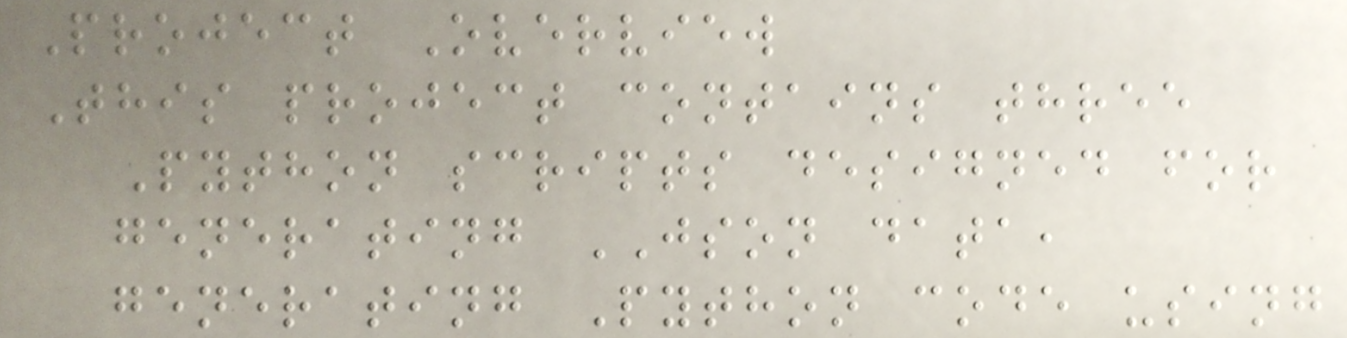Project Overview
This project contains three
Python scripts designed for
generating JSON data,
generating Python code using
